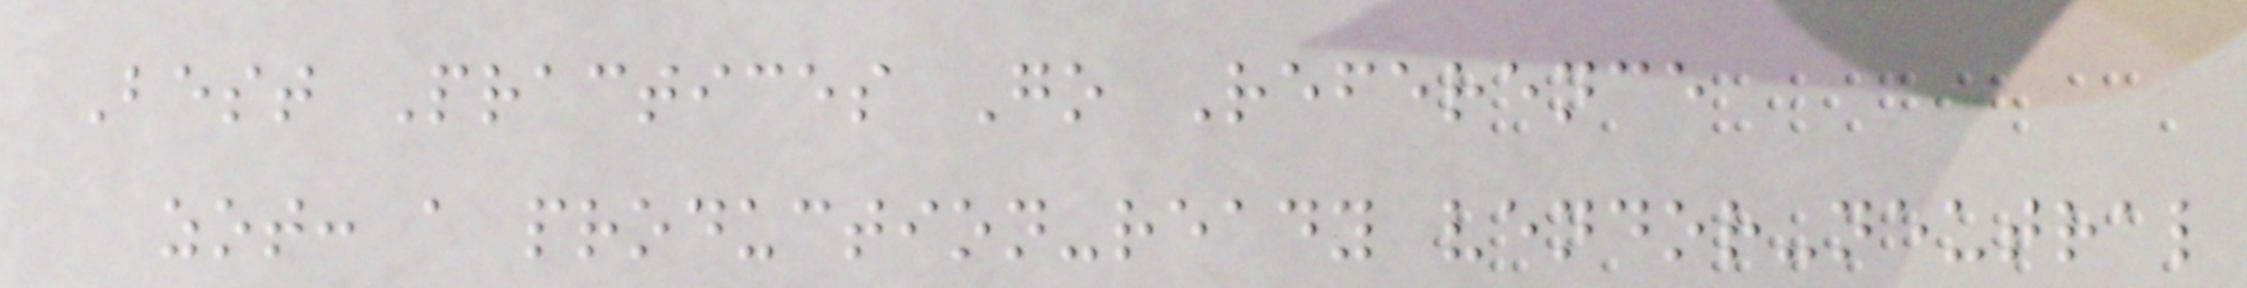Best Practices Go Reference
zot: a production-ready vendor-neutral
